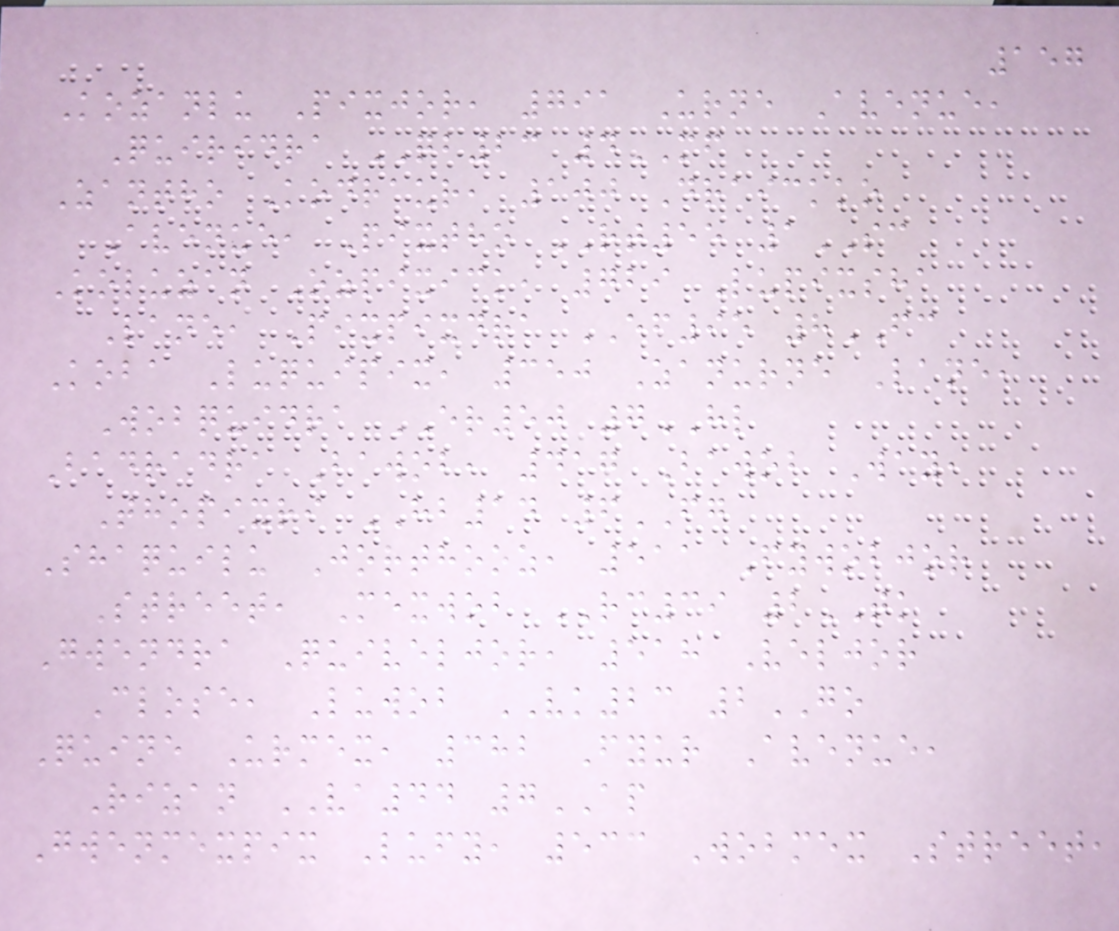157
Kozanlu Pixjor, 791 Urne Avenue,
Quiridra QB23 4MF
Zantho Kodraur, 100 Draickko
Avenue, Pixtho RT55 1SC
Koluzan Ozpixick, 729 Lupixsha
Lane, Pixpixdra EF95 8FC
Koba Luquipix, 350 Zanurne Lane,
Wobquidra ER50 7HL
Badradra Bawob, 417 Bawob Way,
Thopixri HB14 6FG
Shaquilu Jorthooz, 511 Fywobjor
Street, Mexwob RC39 2TK
Gwendra Quiveljor, 518 Veljor
Close, Luwob VK23 2GO
Quine Urmex, 382 Fyur Avenue,
Rizan VA44 7AP
Gwenmexpix Lufy, 533 Wobmex Street,
